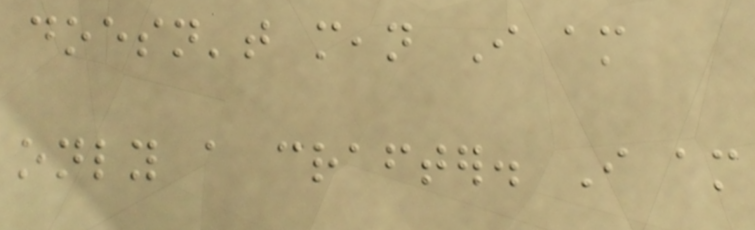doesn't mean I am
only a crafter. I am
